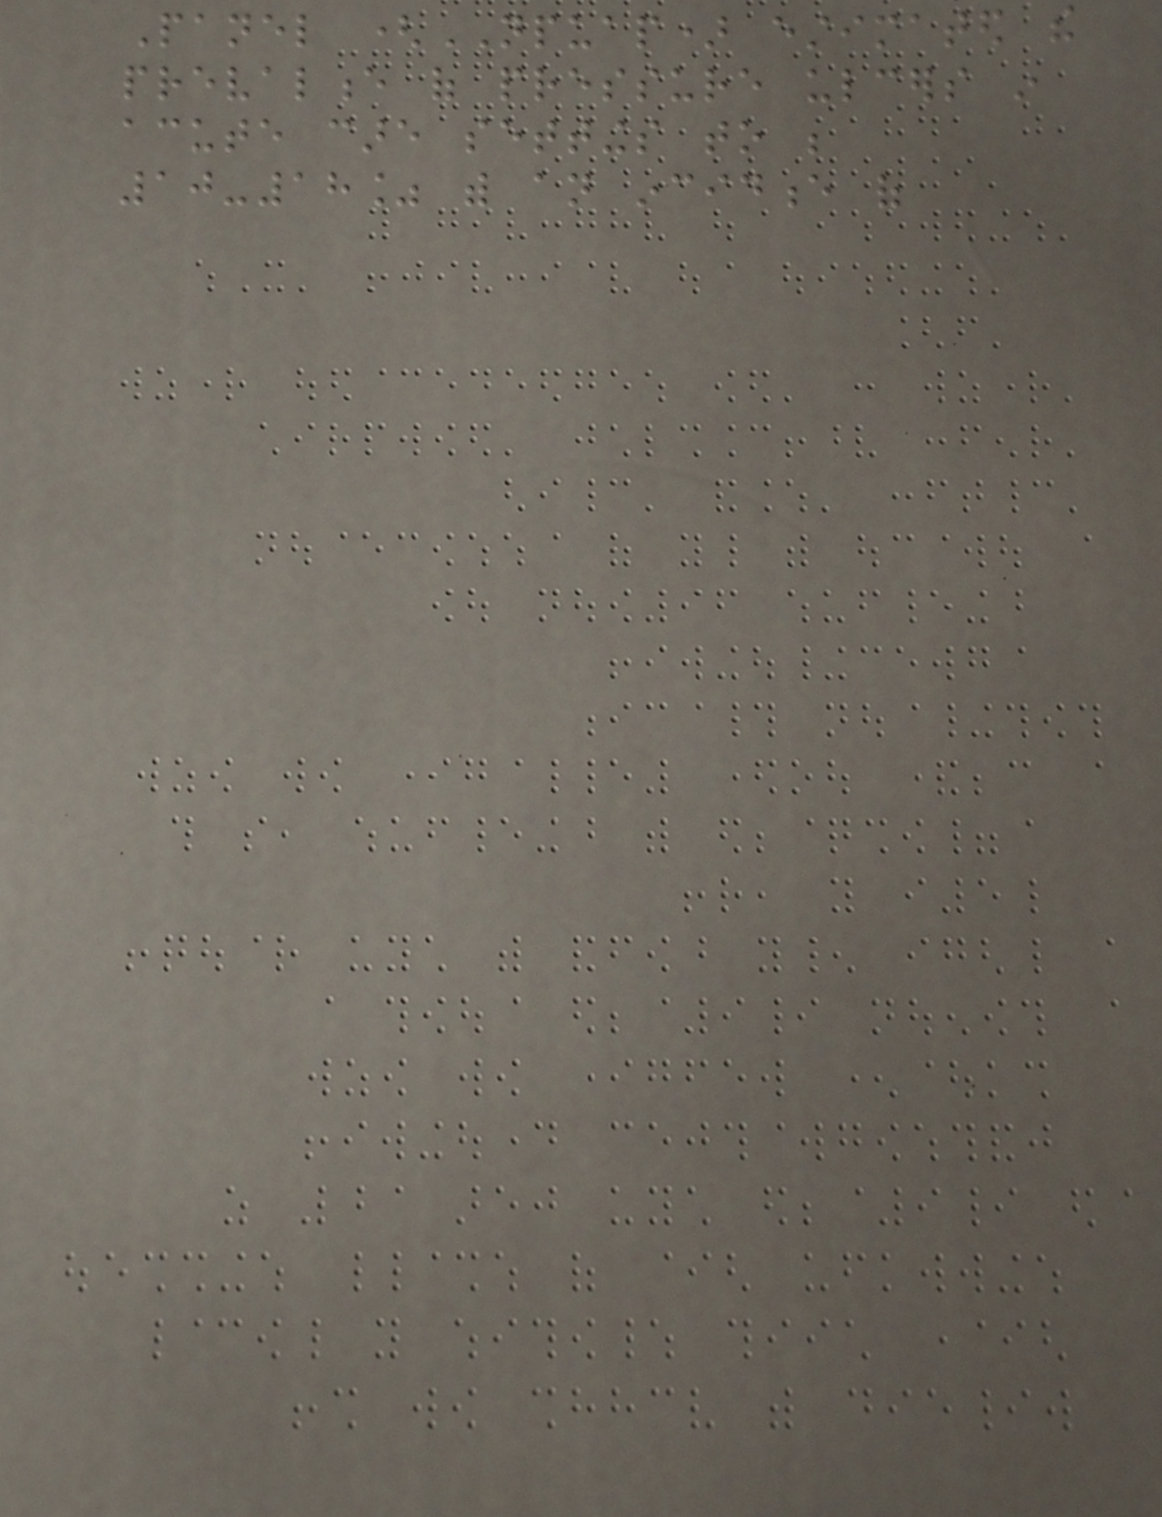Panel (NPUAP) estimated the
prevalence of pressure ulcers in
acute care settings to be
10-18% with an incidence of
